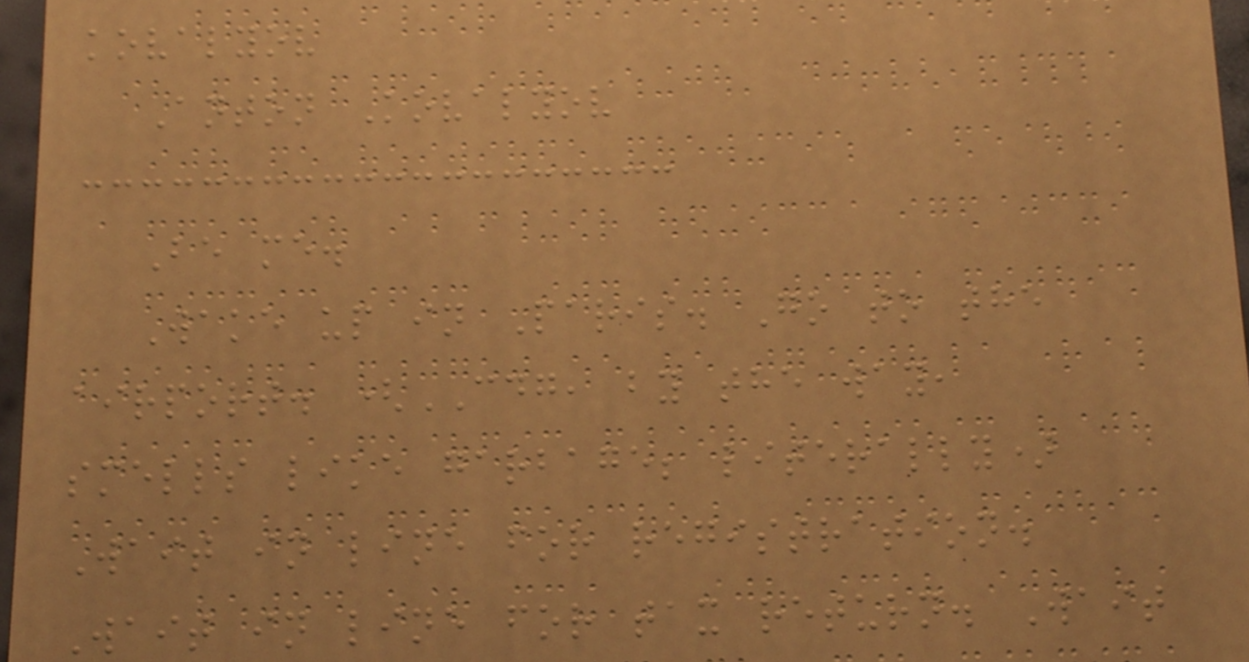kovalyov
Anton Kovalyov
Be me.
Wake up in Paris. Go to the
airport. (CDG, by the way,
smells like garbage; literally)
Wait in line for registration.
Wait in line for tax return. Wait
